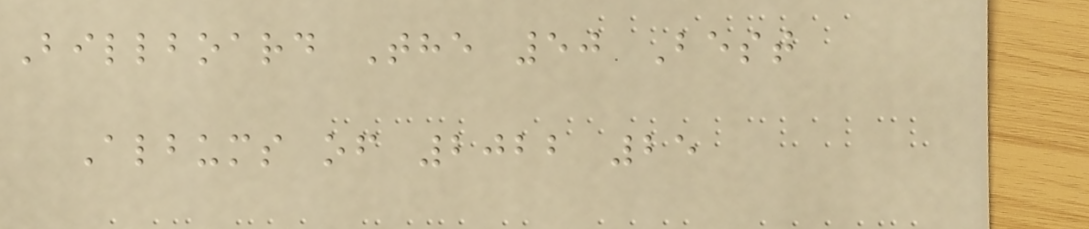Billboard The 50 Best
Albums of 2022 25
